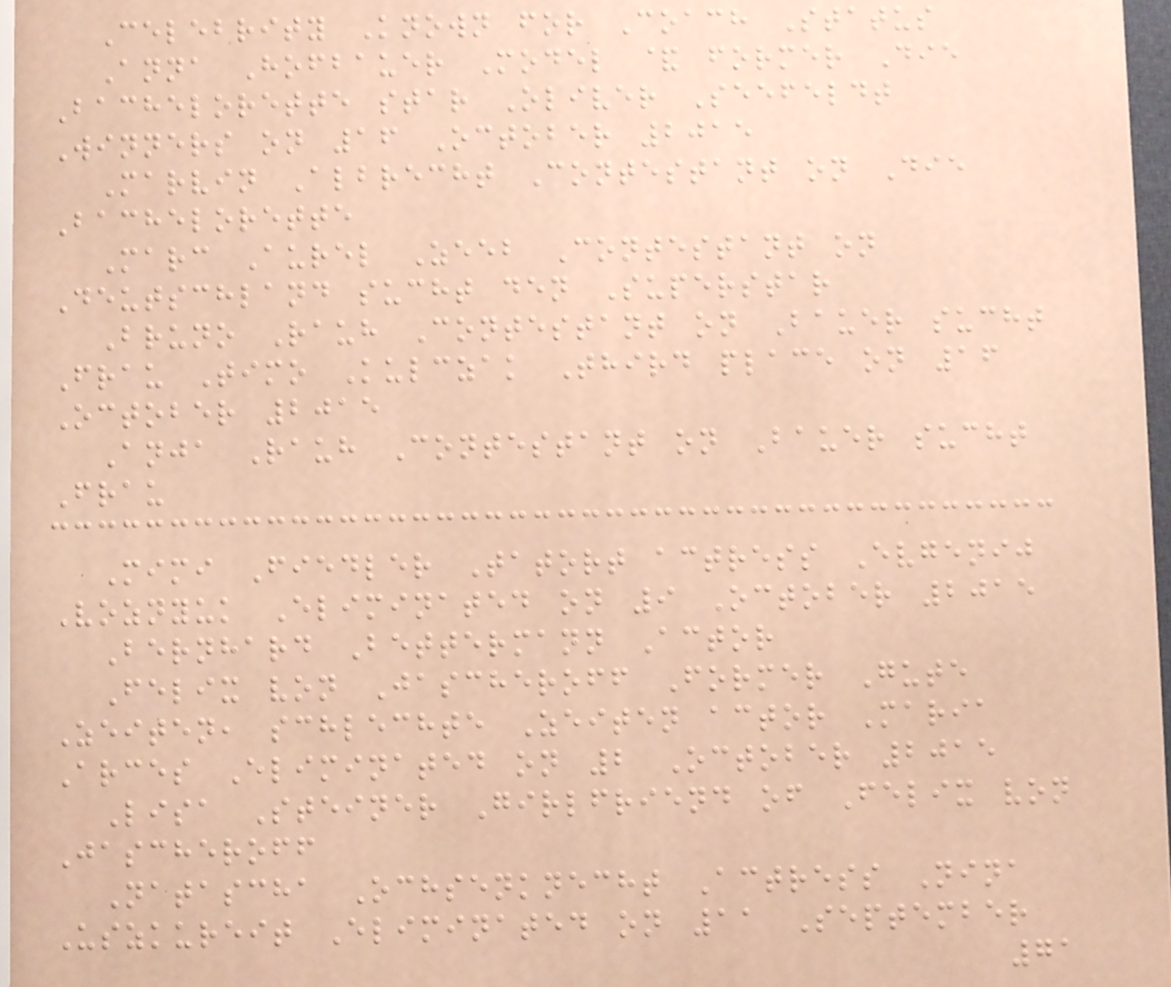Celebrity Known for Coach Status
Anna Hofbauer Model & former Die
Bachelorette star Oliver Seefeldt
Winners on 16 October 2015
Marvin Albrecht Contestant on Die
Bachelorette
Marc Aurel Zeeb Contestant on
Deutschland sucht den Superstar
Bruno Rauh Contestant on Bauer sucht
Frau Timo Kulczak Third place on 16
October 2015
Anja Rauh Contestant on Bauer sucht
Frau
Mimi Fiedler Tatort actress Evgenij
Voznyuk Eliminated on 9 October 2015
Bernhard Bettermann Actor
Felix von Jascheroff Former Gute
Zeiten, schlechte Zeiten actor Maria
Arces Eliminated on 2 October 2015
Lisa Steiner Girlfriend of Felix von
Jascheroff
Natascha Ochsenknecht Actress Nina
Uszkureit Eliminated on 11 September
71
